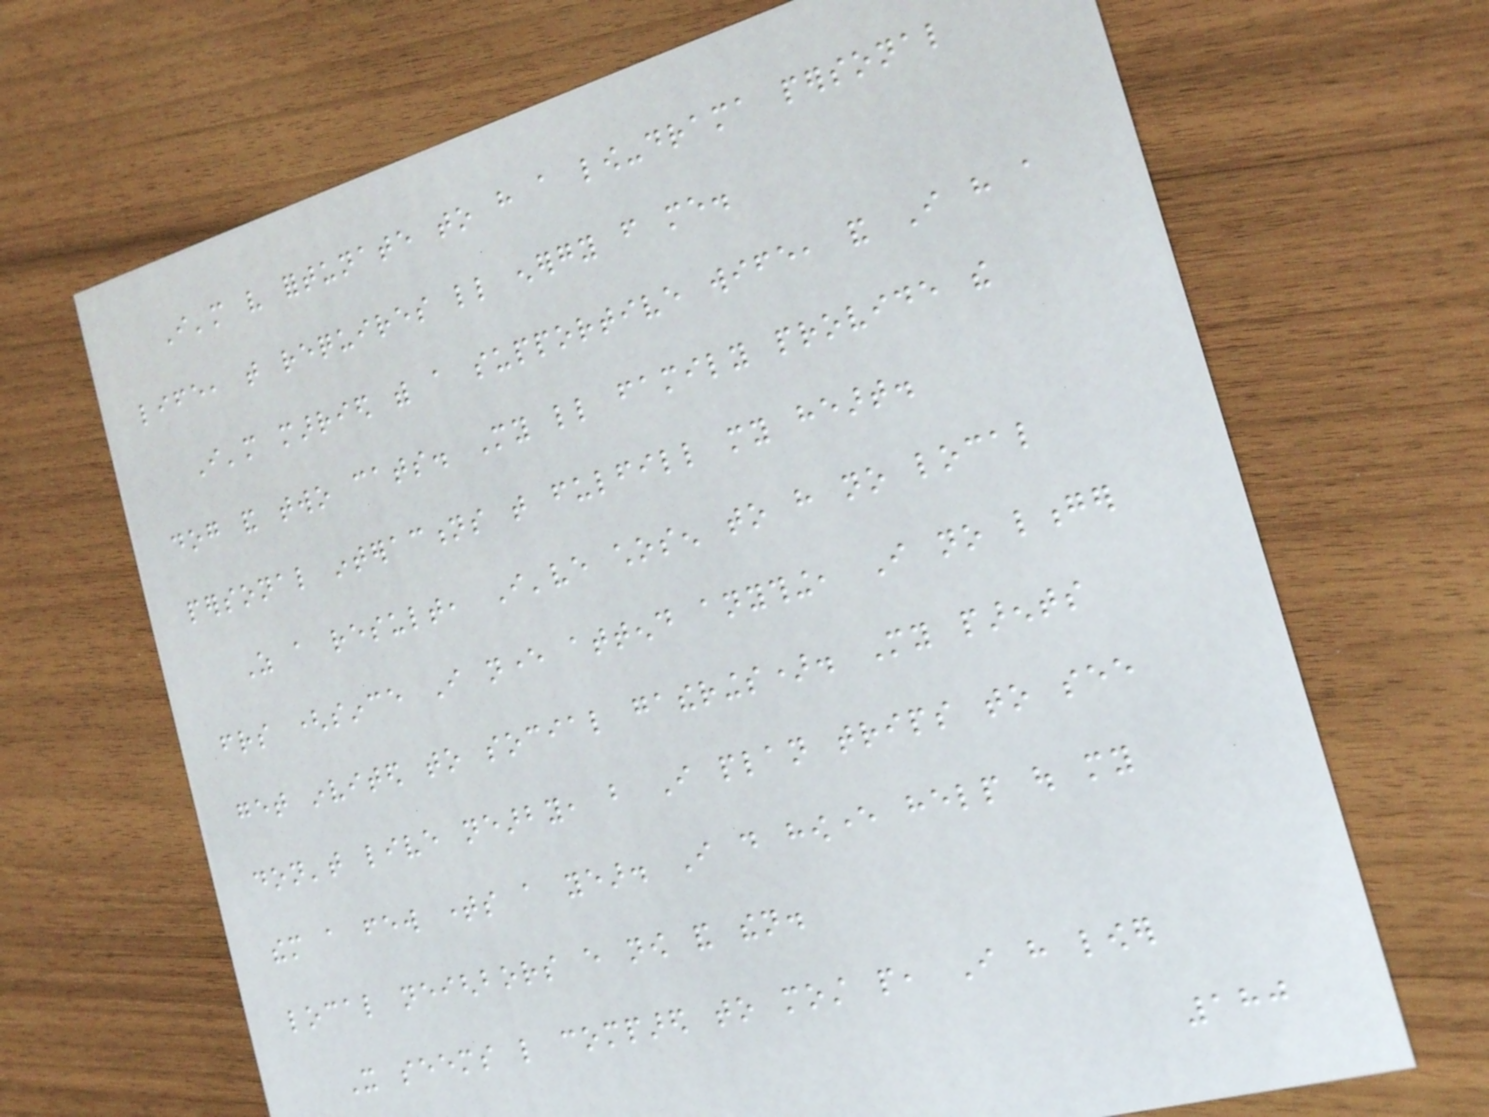I'm very fortunate to have a low-drama personal
life, that requires little energy from me.
I'm married with a supportive wife, and I have a
dog and two cats. My little family provide the
personal interactions that fulfill my heart.
As a result, I've chosen to have no local
friends (since I never attend anything, I no longer
get invited to social gatherings). My parents
don't live nearby, but I plan trips to see
them a few times a year. I do however help out my
local neighbors every now and then.
It seems like compared to most people, I have lower
180
